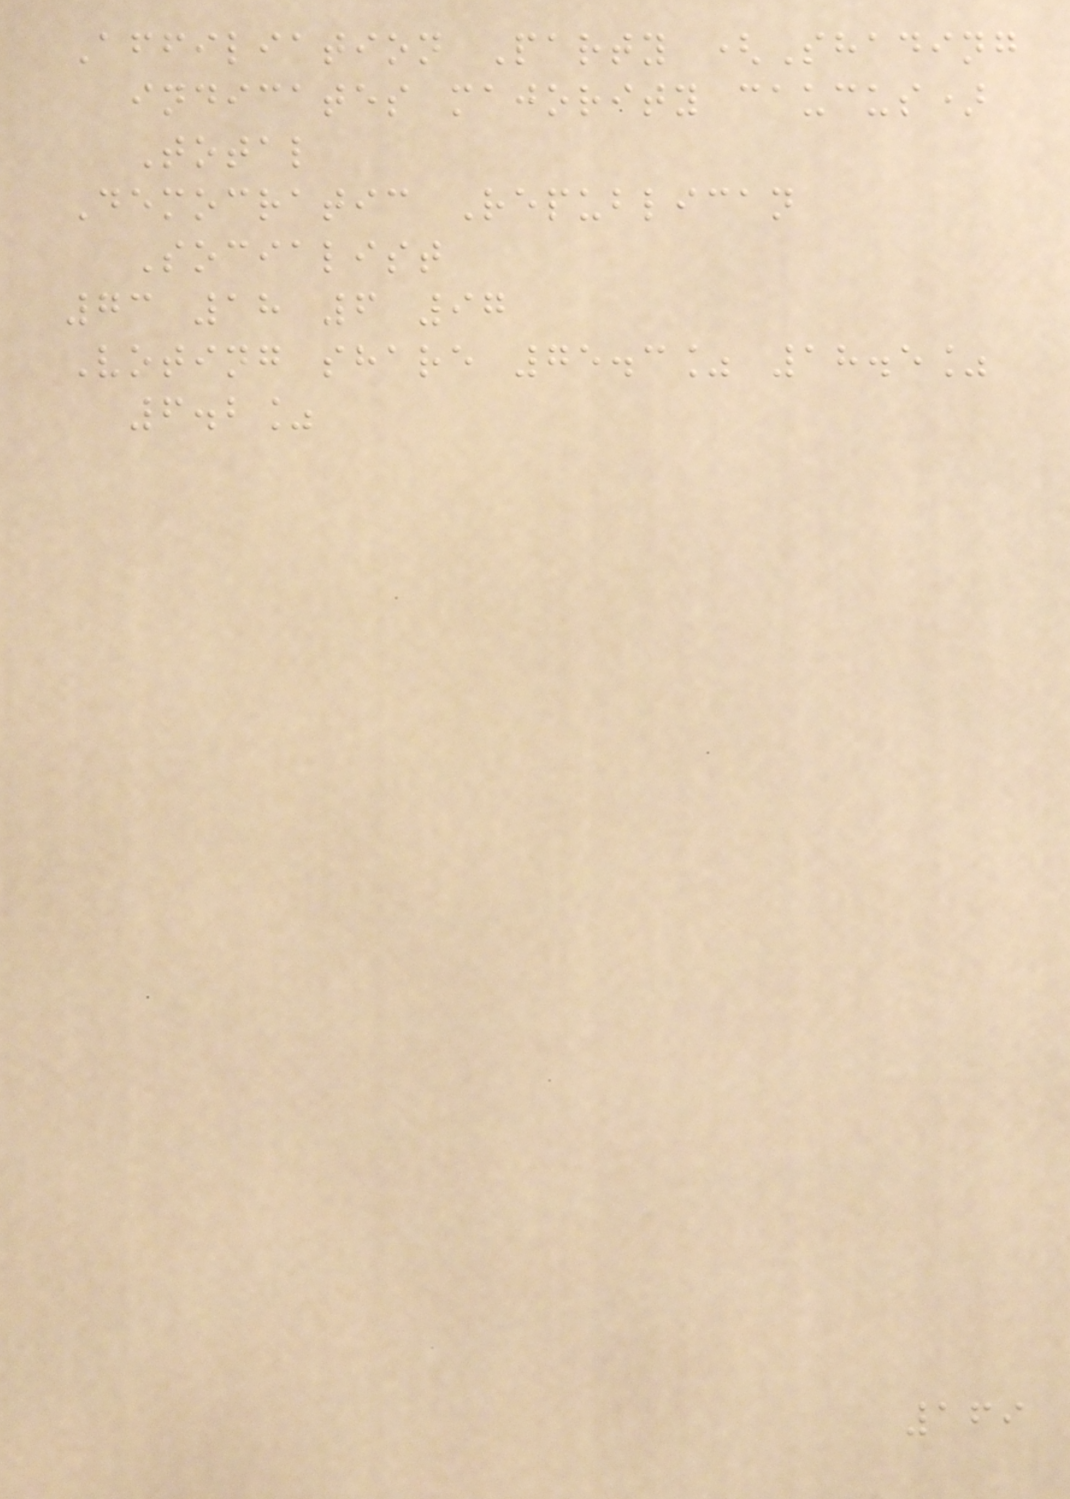Affiliation Party (Shading
indicates majority caucus)
Total
Democratic Republican
Socialist
73 18 6 97
Voting share 75.3% 18.5%
6.2%
169
